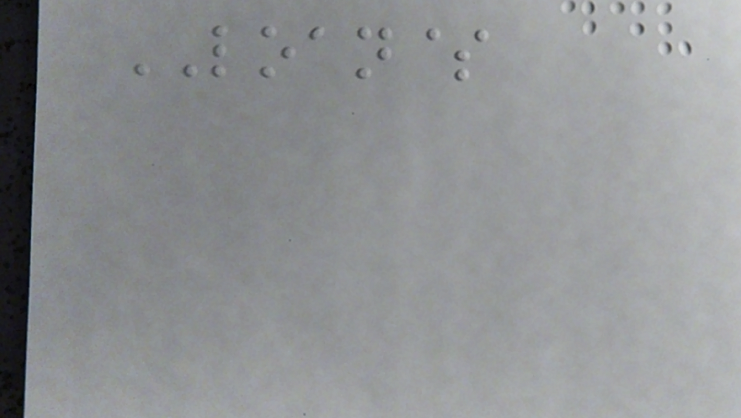LOAN$
